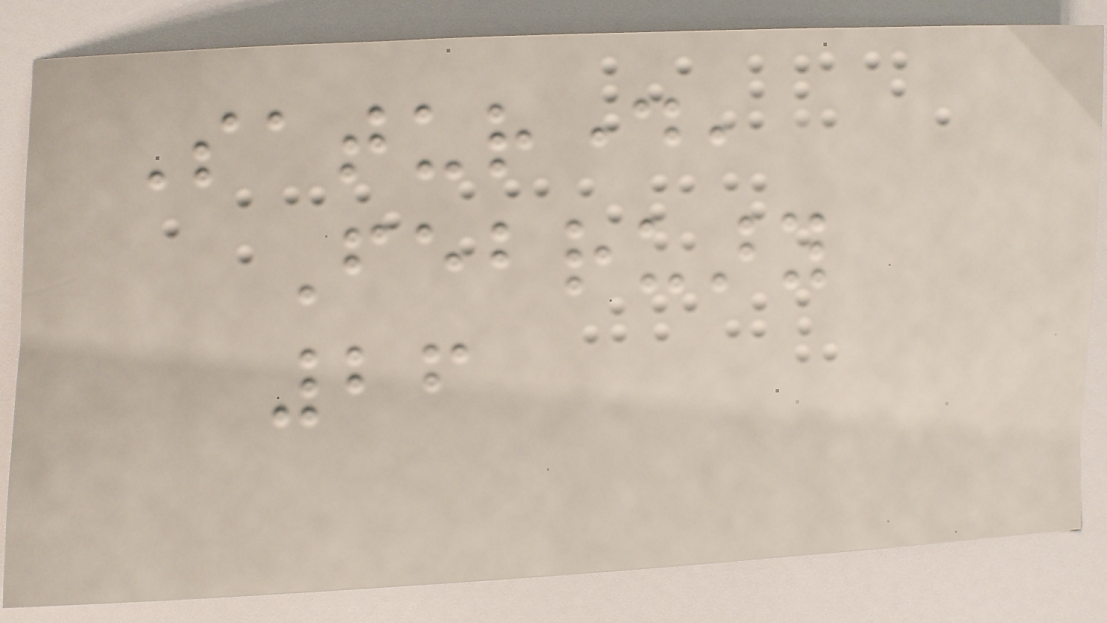Saturday,
February
26
